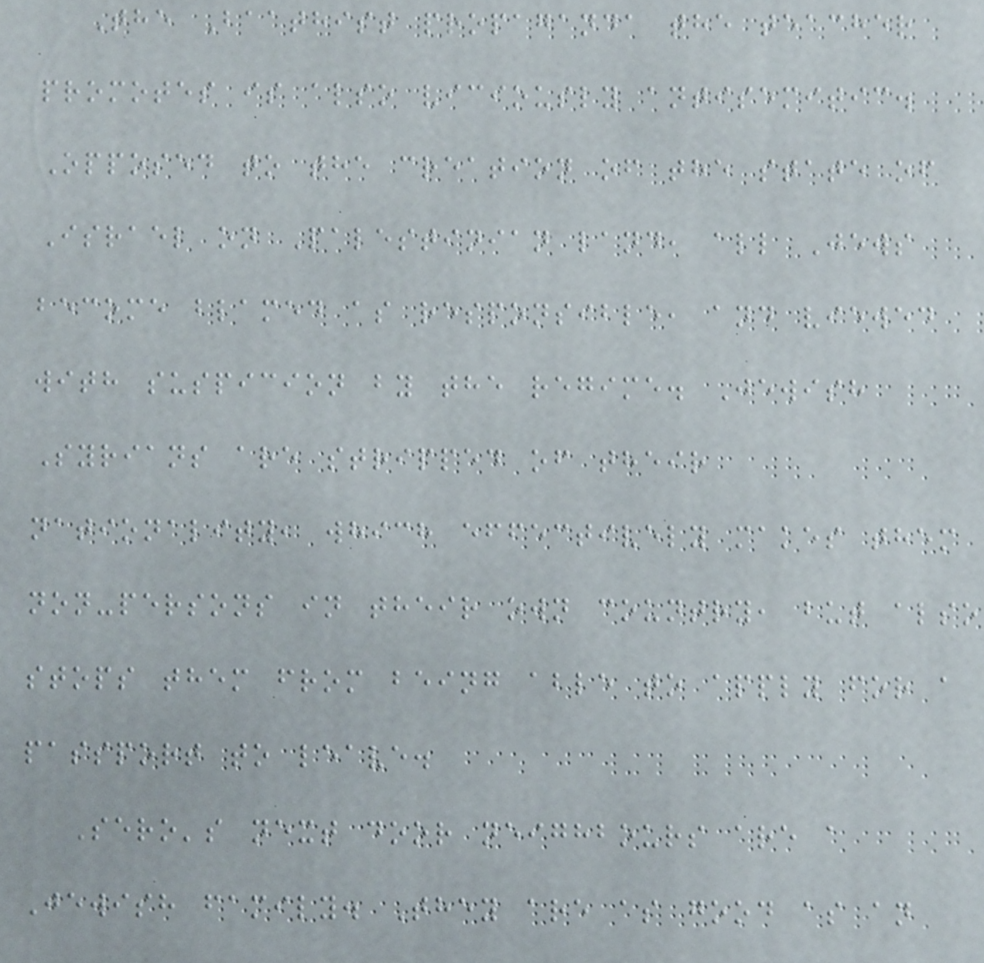The Baathist propaganda the teacher
promotes is also viciously antisemitic.
Opposed to the creation of the state of
Israel on Palestinian land, all Jews
become blamed as responsible, and viewed
with suspicion by the regime. Jewish
Syrians are stripped of their
nationality, which effectively makes them
non-persons in their own country, but also
stops them from being able to apply for a
passport to leave.
Sero's next door neighbours are a
Jewish family. They are as good as an
